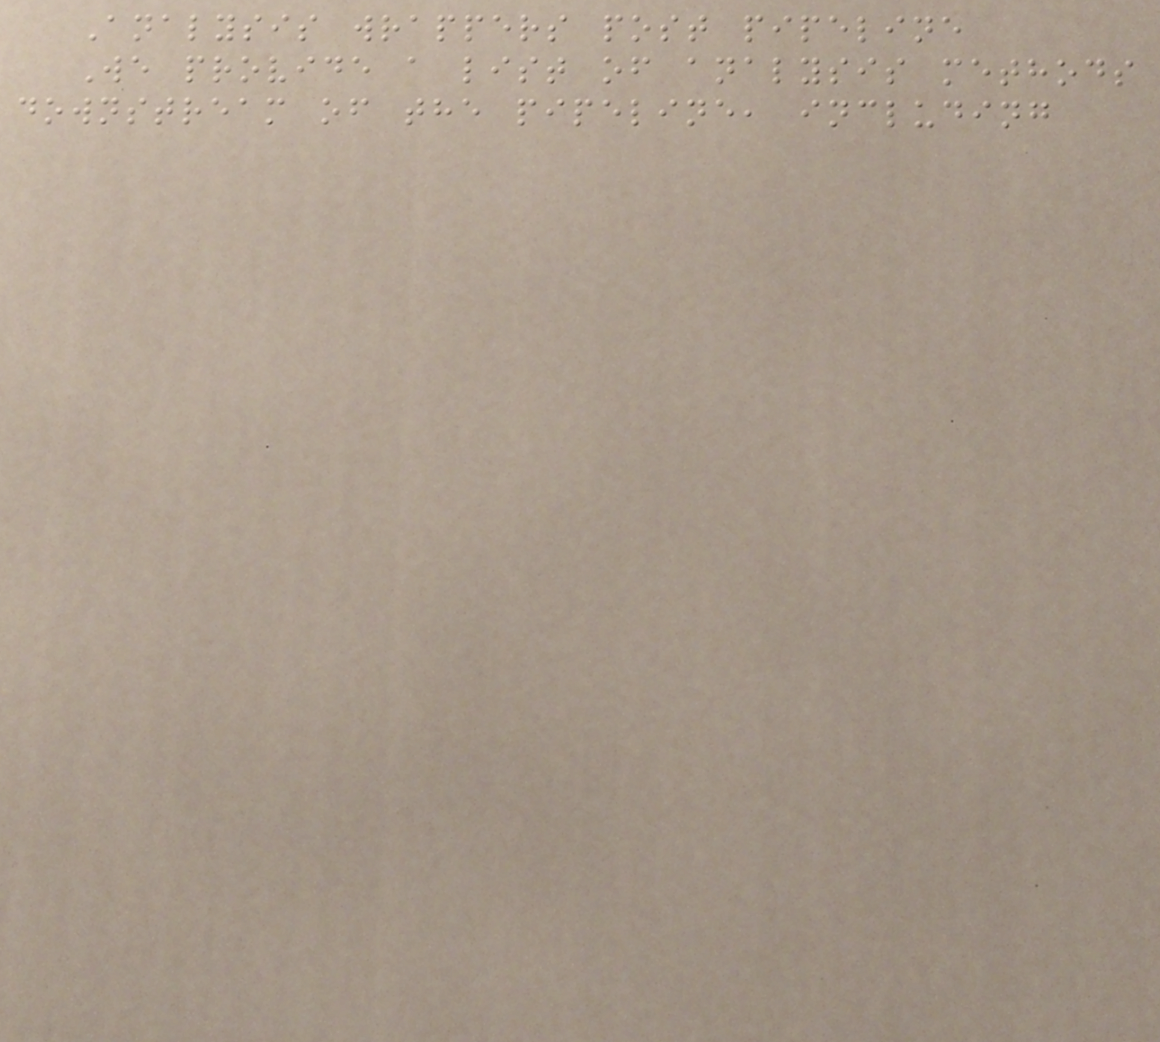Analysis wrappers post pipeline
We provide a list of analysis methods
downstream of the pipeline, including
